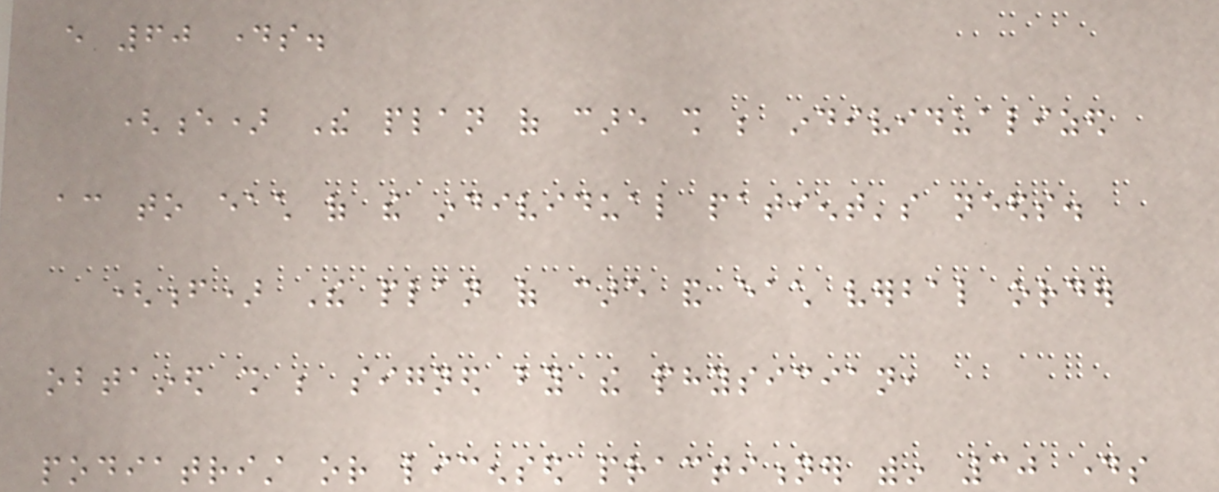every 60 days.
(e) The plan of care shall be individualized
according to each of the individual patient's needs.
(f) The plan of care and each verbal order
obtained shall be signed by the physician,
podiatrist or licensed practitioner within 30 days
